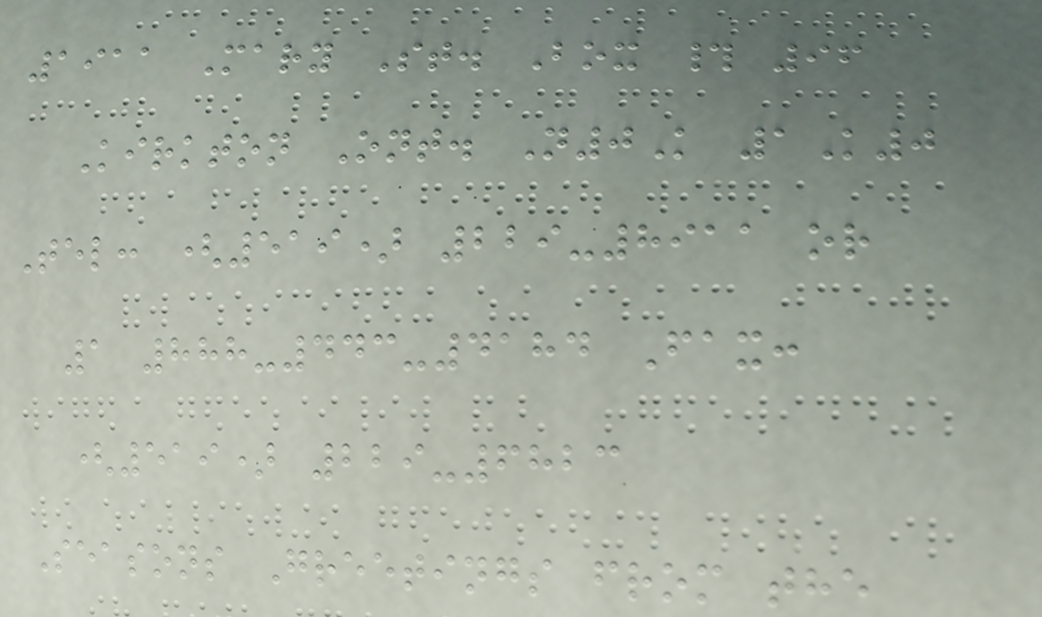1911 Mary St. Box # 96
Kirkton Ont. N0K 1K0
Tel: (519) 229-8911 or
1 888-443-4184 Fax:
(519) 229-6823
Seasons Greetings from the
